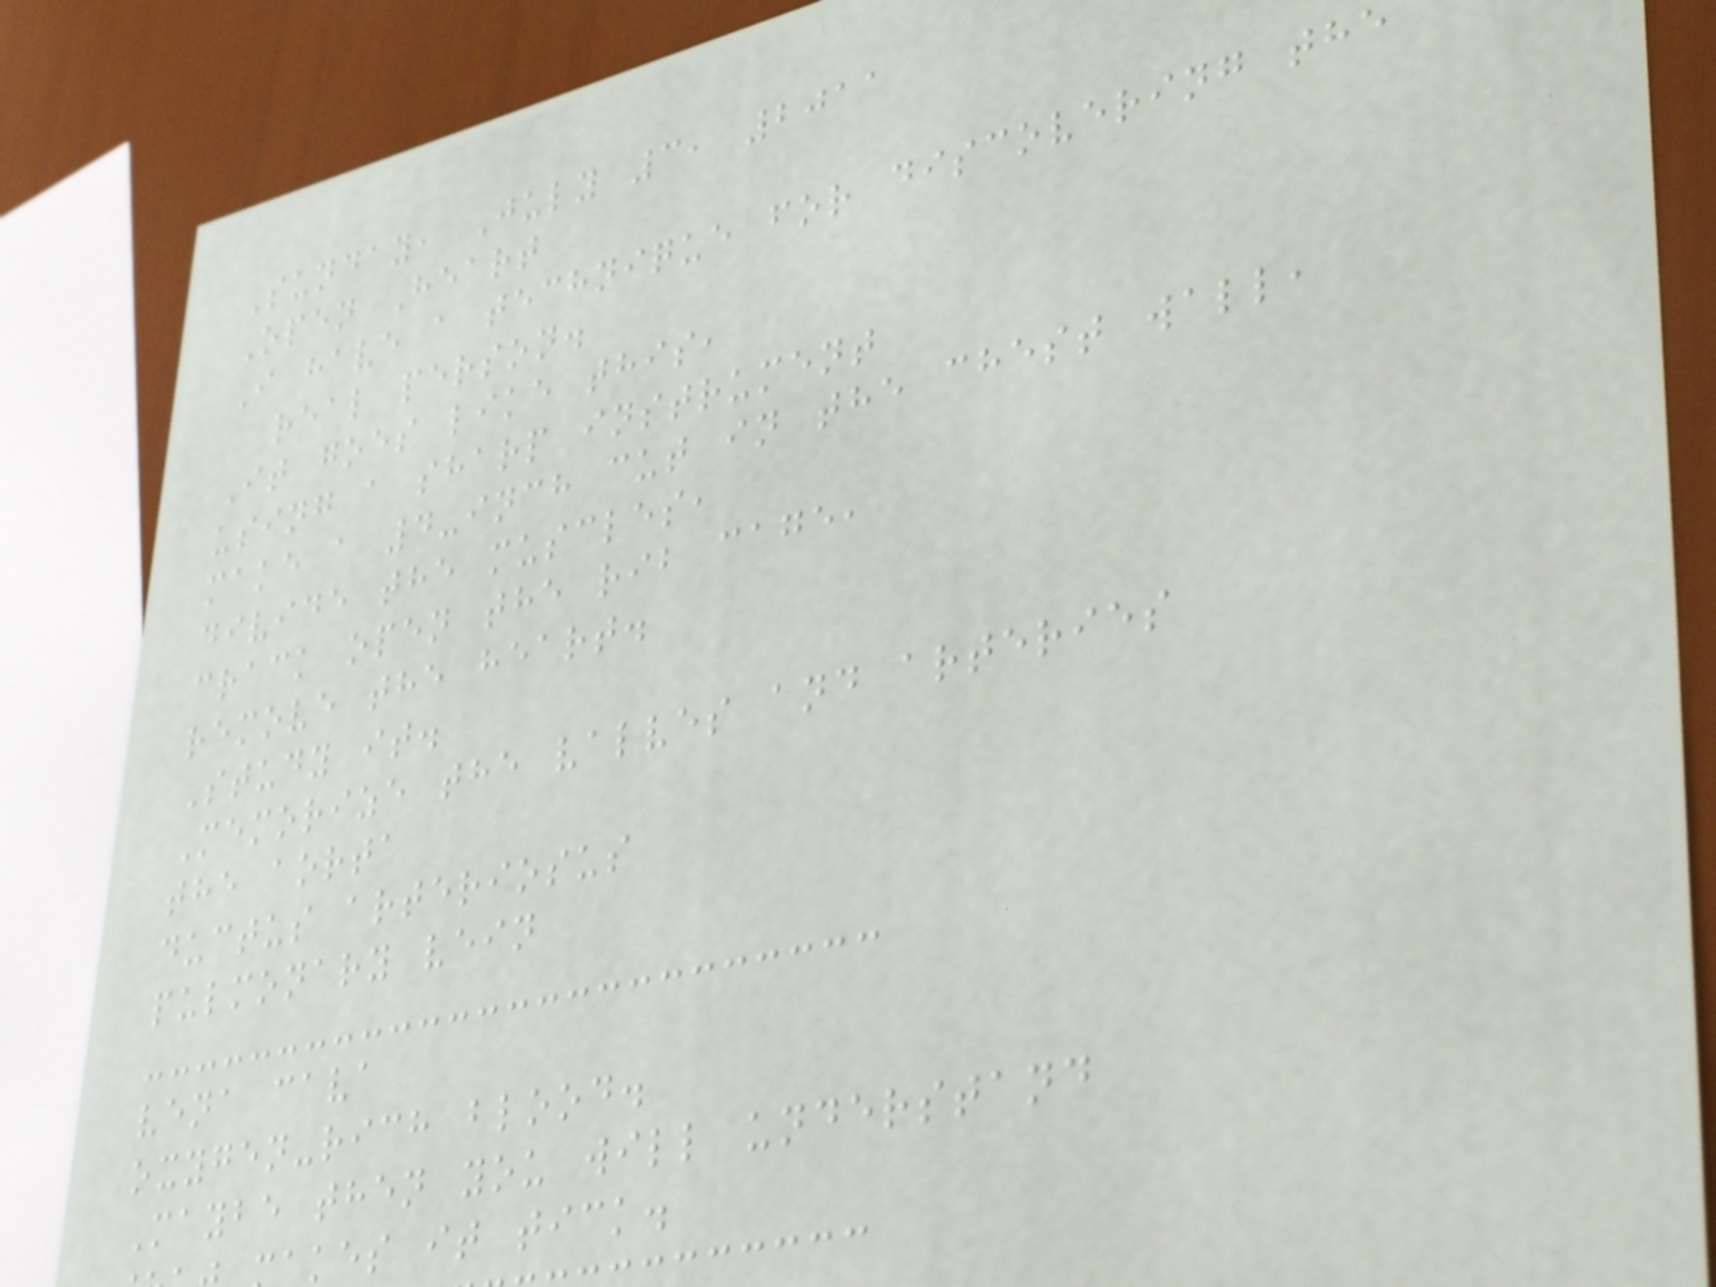Sunday, July 3, 2011
Open Heart
I have a technique for discovering the
real person.
It goes like this,
using a sharp instrument
make a 4-inch cut in the chest wall,
divide the muscles,
crack open the rib cage,
remove the heart.
Study it.
Memorize the valves and arteries
the aorta
ductus arteriosus
pulmonary vein
vena cava
oxygen-rich blood.
Maybe then you will understand
akes it tick.
